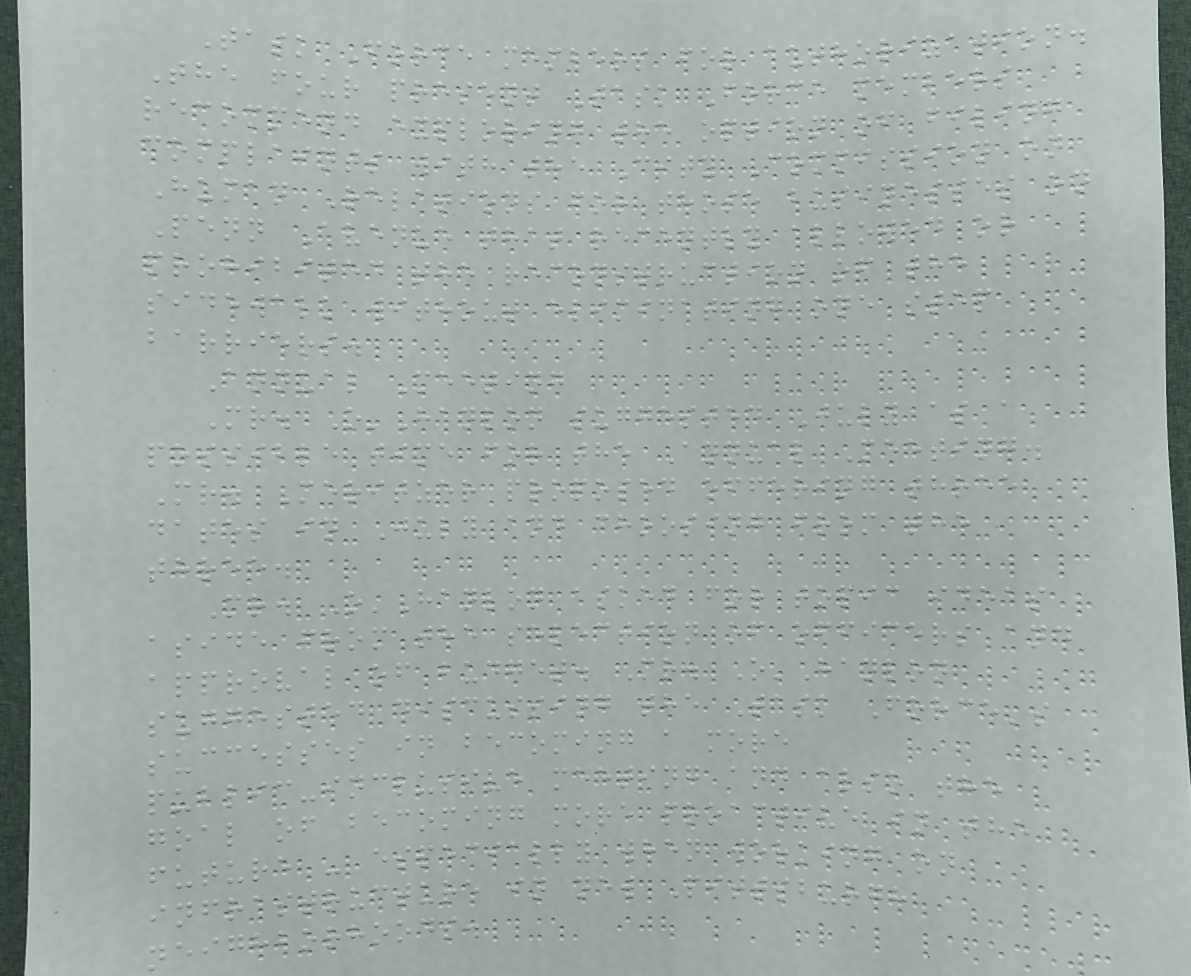Task Force members for authorization.
The four present Task Force members
recommend exploring the option of filing
complaints with the City Commission on
Human Relations for those businesses on
Penn Avenue that recently allowed or
prohibited the reconstruction of the
sidewalk without eliminating one step
barriers.
Annual Meeting
Mr. O'Hanlon suggested July as a
possible time for the Annual Meeting.
Mr. Meritzer proposed offering three
dates in July and choosing from the
three.
Mr. O'Hanlon asked for topic ideas
aside from the selection of officers and
approval of budget. Mr. O'Hanlon
suggested discussing the Task Force's
successes in becoming a more
public-inclusive meeting and also the
goal of becoming more proactive in the
future - especially when working on
infrastructure in new Pittsburgh
neighborhoods.
